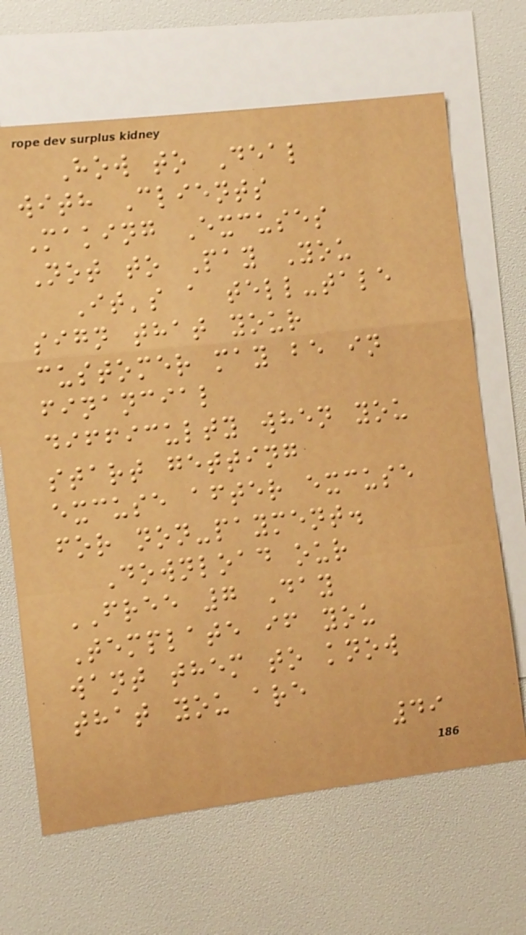How to Deal
with Clients
Making Excuses
Not to Pay You
It's a tell-tale
sign that your
customer may be in
financial
difficulty when you
start getting
excuse after excuse
for non-payment.
Download our
FREE 7 Day
Template if you
want them to know
that you are
49
